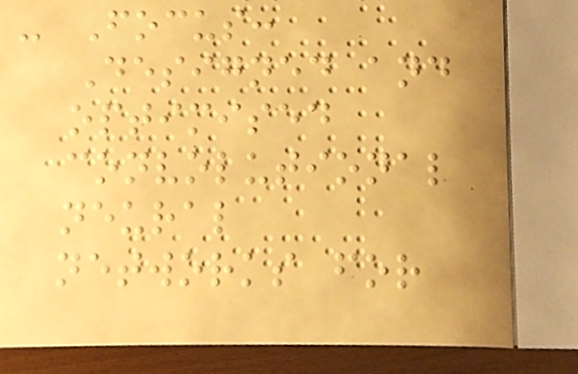- Focus:
Designed and
optimised
convolutional
neural
networks for
